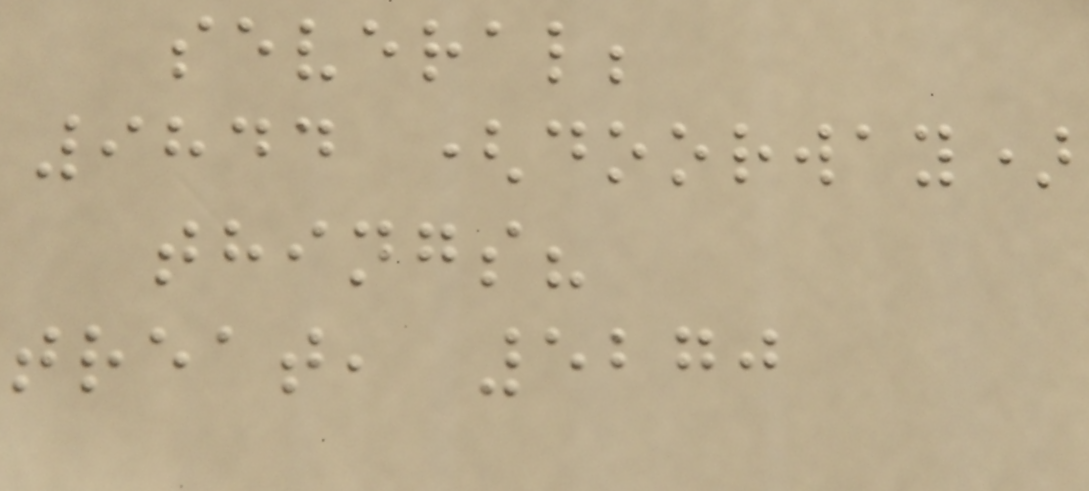several;
9844 (doorway)
things?
treat, 5270
